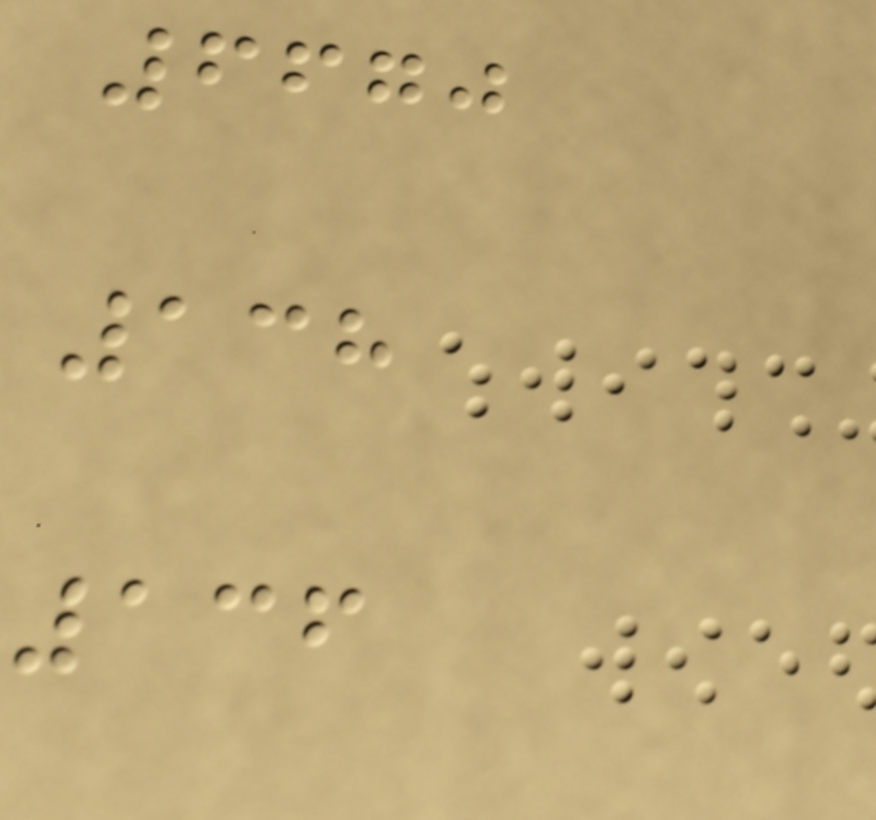6670
138
136
